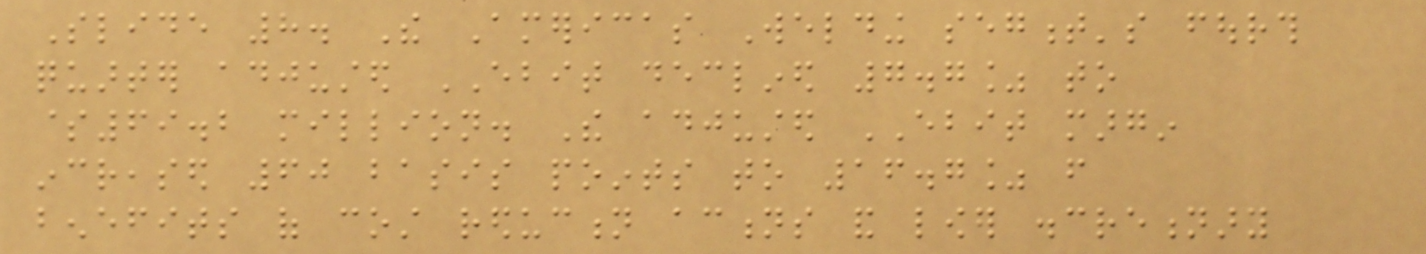Slide 8. The Americas Welding segment's fourth
quarter adjusted EBIT declined 7.7% to
$69.2 million. The adjusted EBIT margin
increased 60 basis points to 16.7% from
benefits of cost reduction actions and lower discretionary
